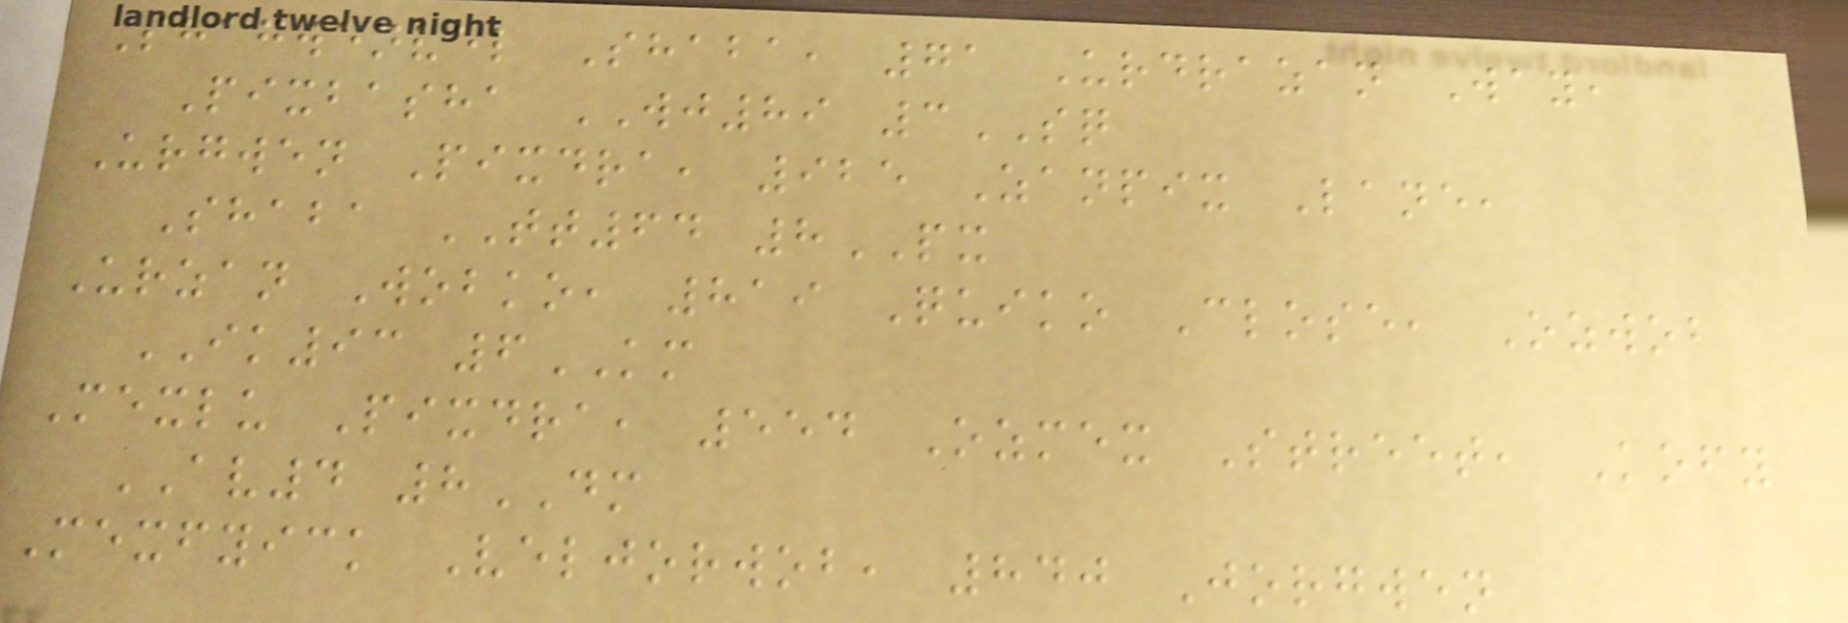Shagwenvel Shaba, 71 Urdrazan Way,
Pixbasha WJ89 3SQ
Urgwen Pixdra, 925 Zanpix Lane,
Shaba TT64 8PX
Urzan Wobko, 819 Quiko Close, Ozwob
IK93 6KM
Mexlu Pixdra, 554 Ozmex Street, Kofy
AV4 8DM
Mexfyick Veljorwob, 840 Jorgwen
